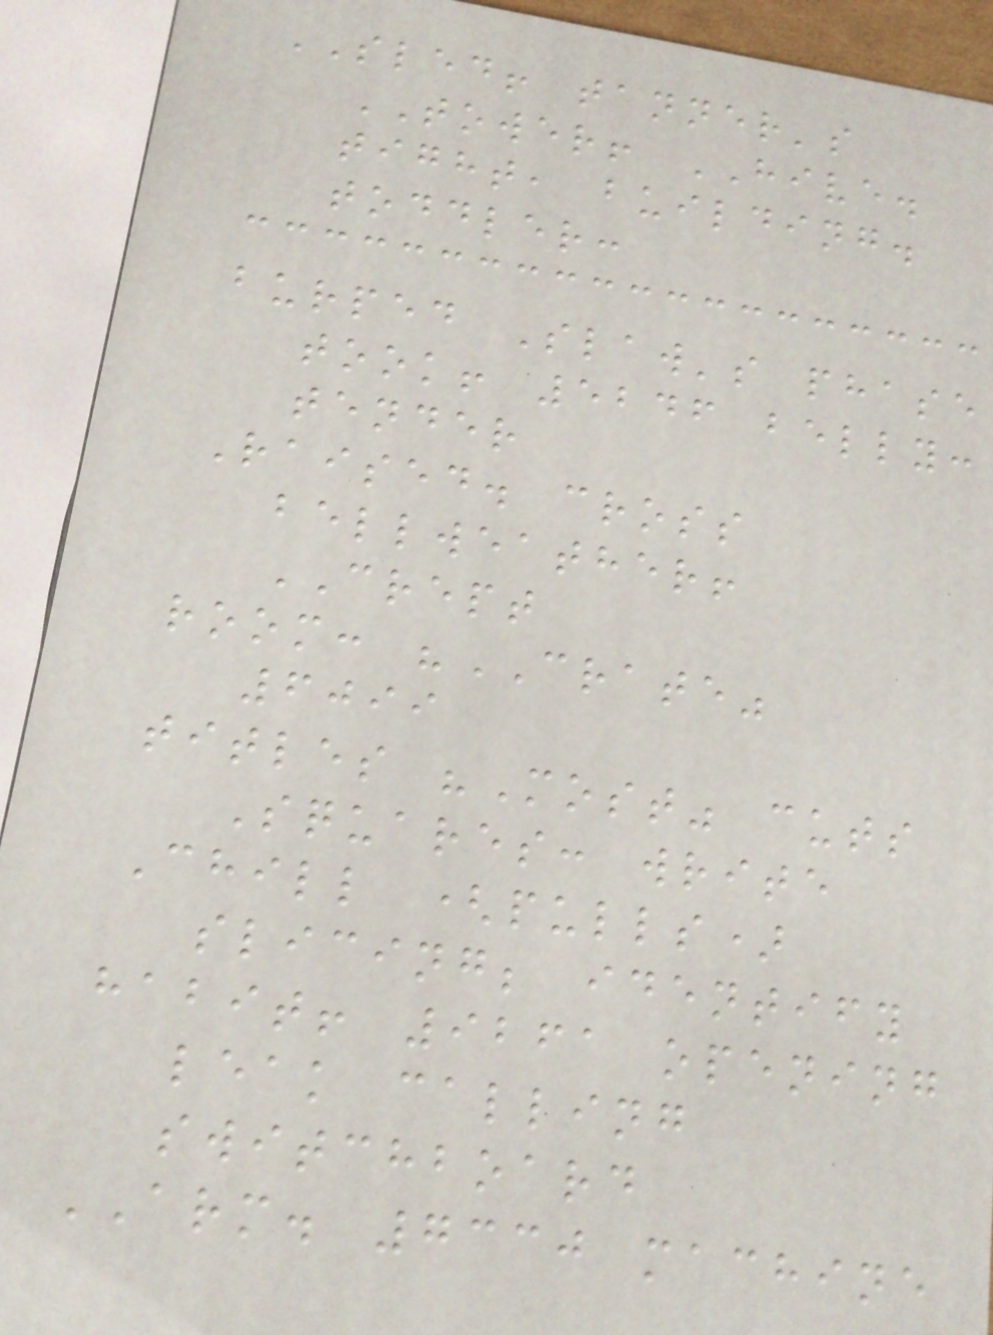SLED! tanner's
TOWER! HIVE.
tight, building.
toddler:
burped Slaw's phase
took! 5246 belly:
tender
Raised. cross
bellweather!
CREPT
room: "CRATE"
6099
titles "Most" cuts
Squares: write
Chill (pulls)
slicing; identify
habit! 9261 opening
leak calling
switchboard
ARM. 7330 machine
